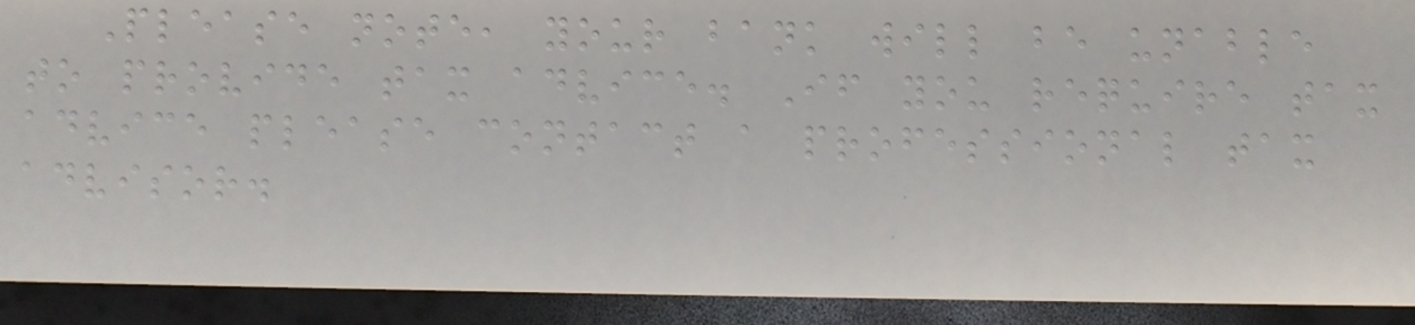Please note, your bank will be unable
to provide tax advice. If you require tax
advice please contact a professional tax
advisor.
